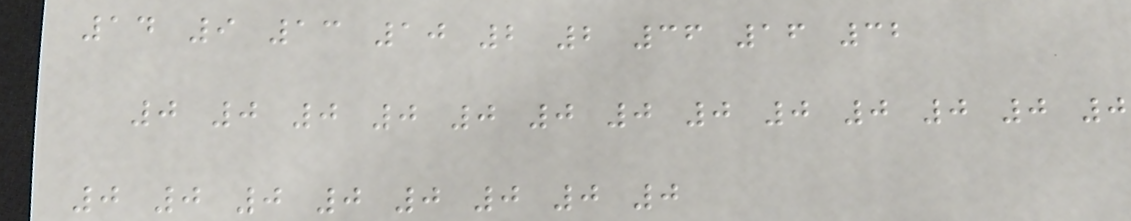14 9 13 10 2 2 36 16 32
0 0 0 0 0 0 0 0 0 0 0 0 0
0 0 0 0 0 0 0 0
